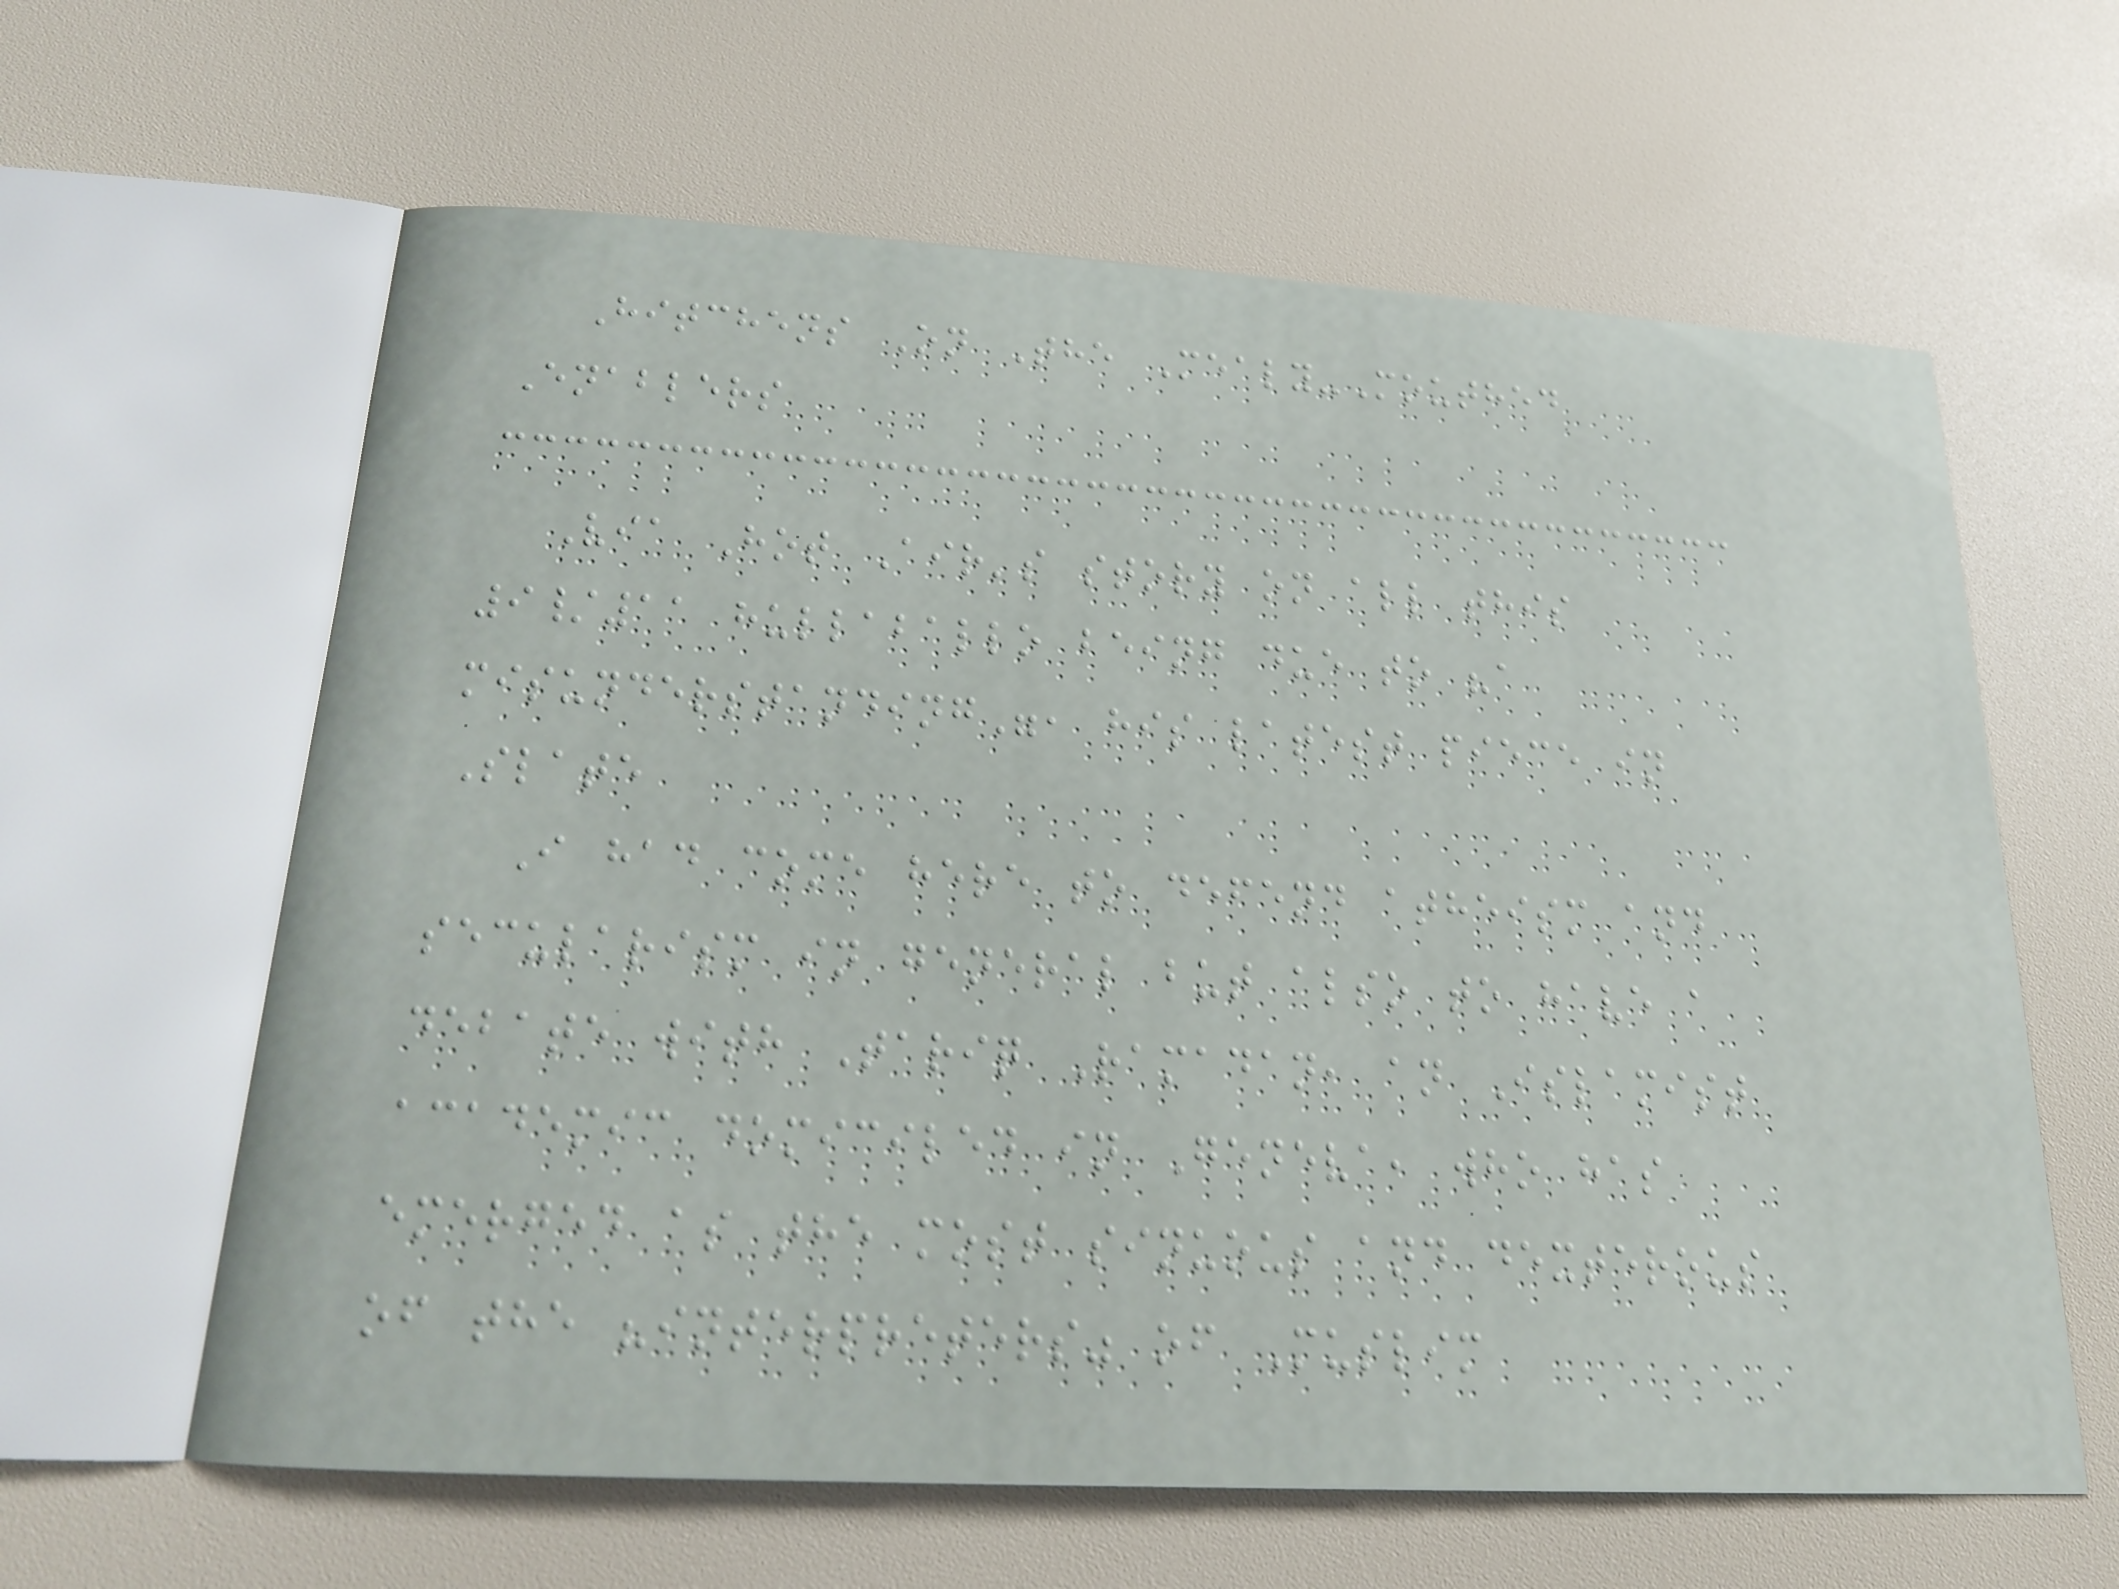Hitchens On The Mealy-Mouthed
Enablers
Via Hot Air's story on all this
9/11 hullaballo being due to "a
misunderstanding", his latest piece in
Slate
I had come here to defend atheism and
secularism in general but also to have a
debate with Tariq Ramadan, an Islamist
academic domiciled in Geneva, who has
emerged as the most sinuous and dexterous
of the "interpreters" of Muslim
